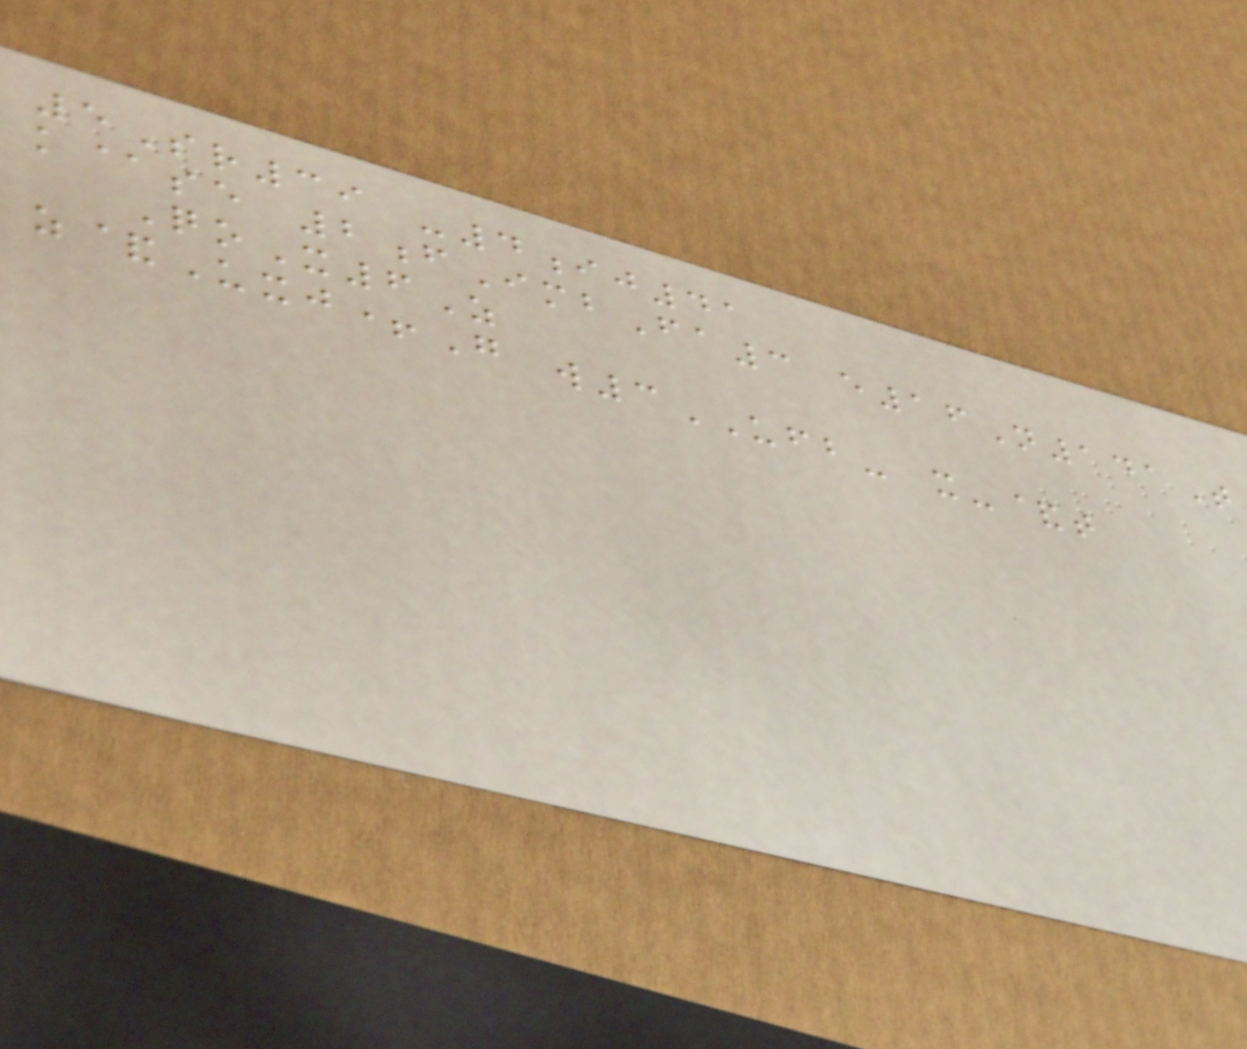5Sr39 -4ij41
k@se 2fImbFa3 e16N141T
QoX6Z
z&Uxj+G w3UFB- x-&t
